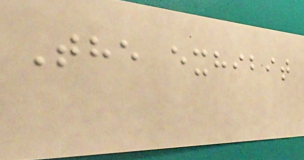The exhibit
